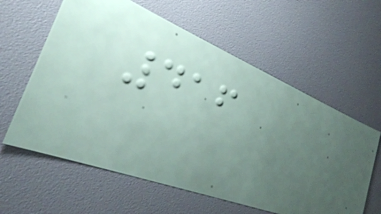416
